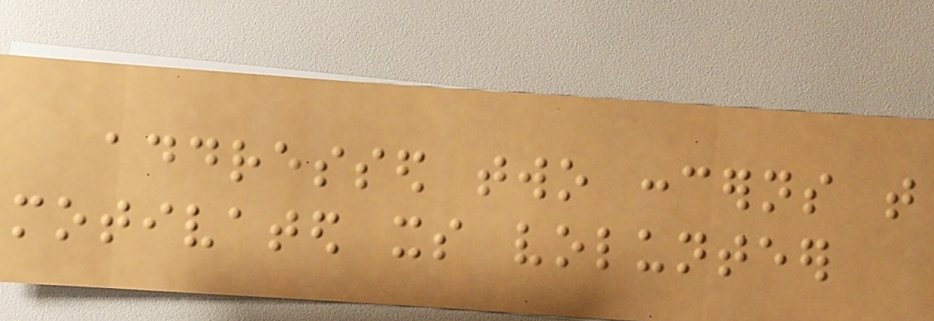addressed two concerns that
motivated its volunteer
